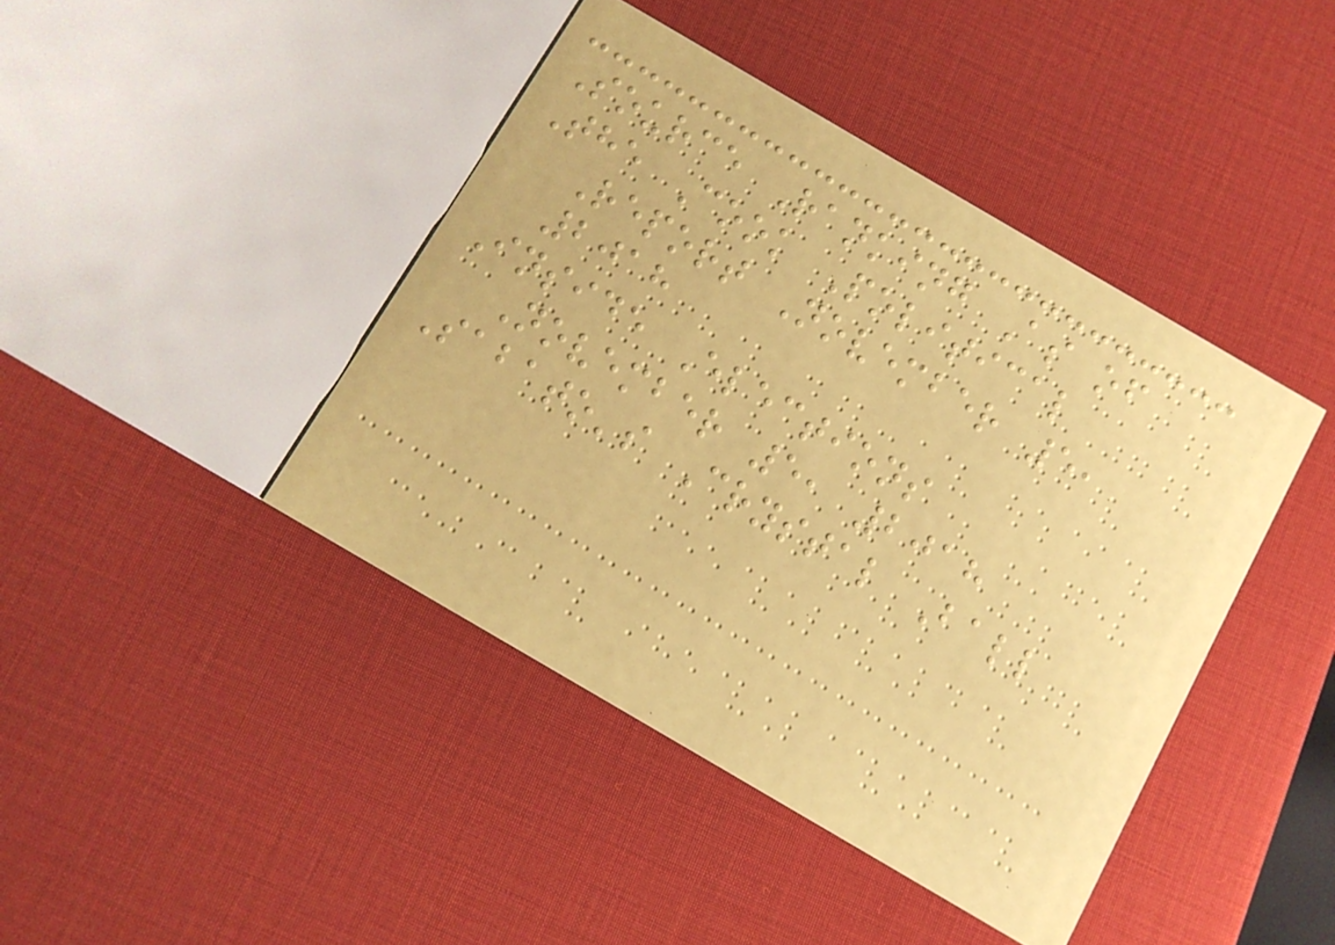Source Ranking As of
The Cook Political
Report November 5,
2018
Inside Elections
November 5, 2018
Sabato's Crystal Ball
